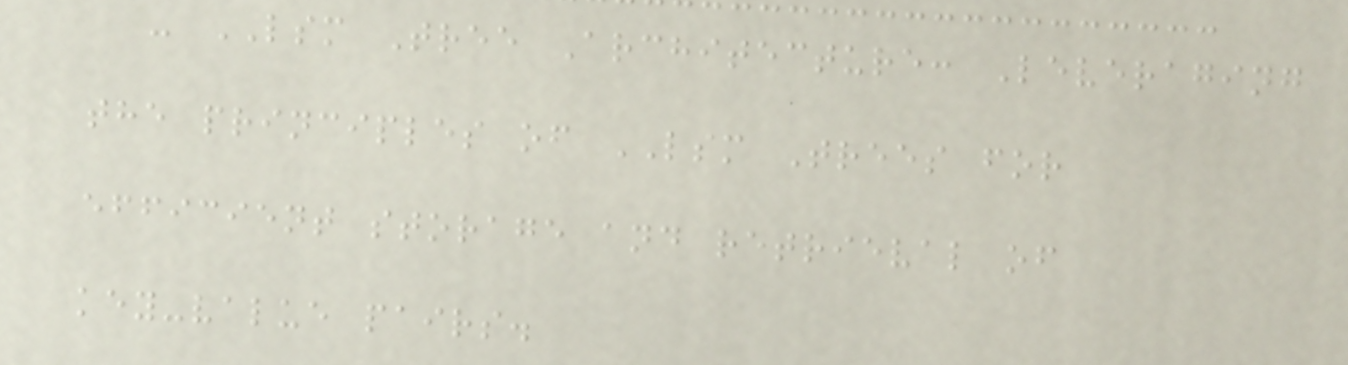- LSM Tree Architecture: Leveraging
the principles of LSM Trees for
efficient storage and retrieval of
key-value pairs.
